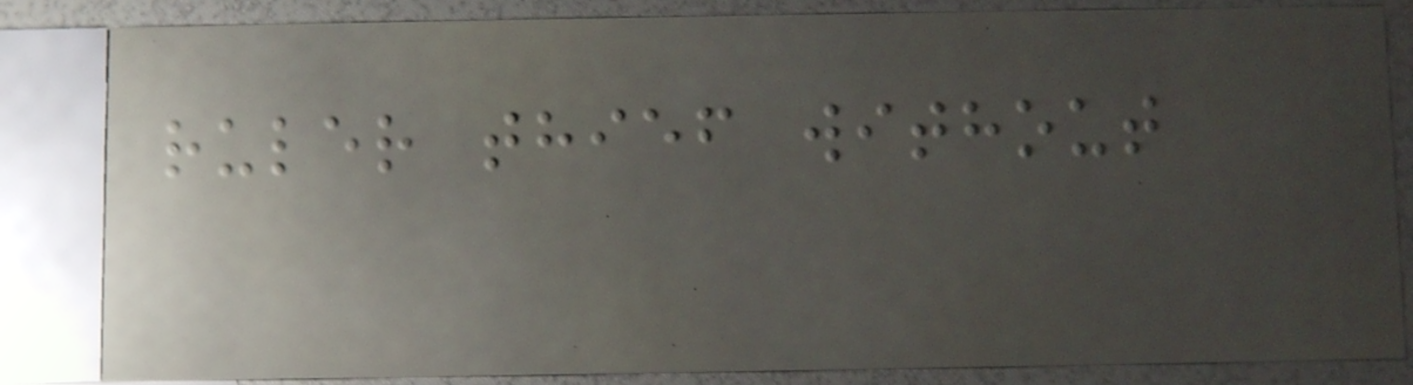ruler thief without
